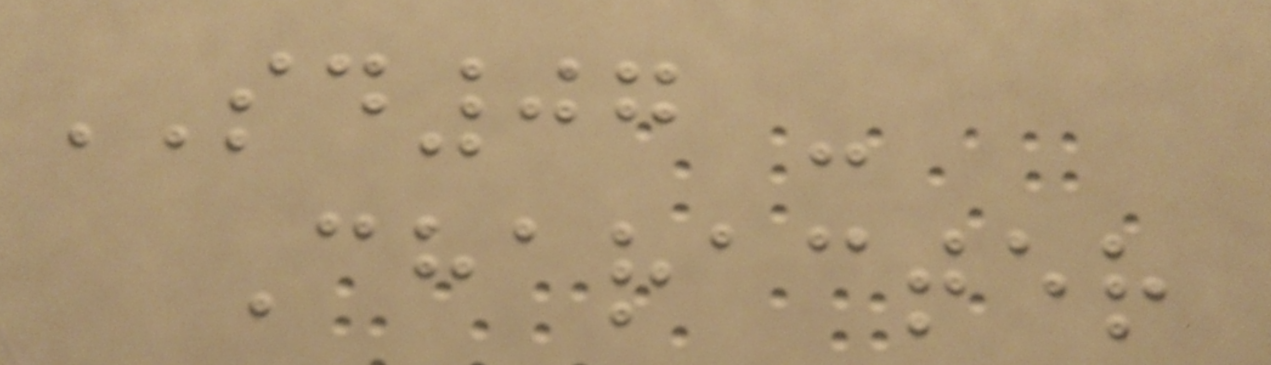SD07 -
Character
